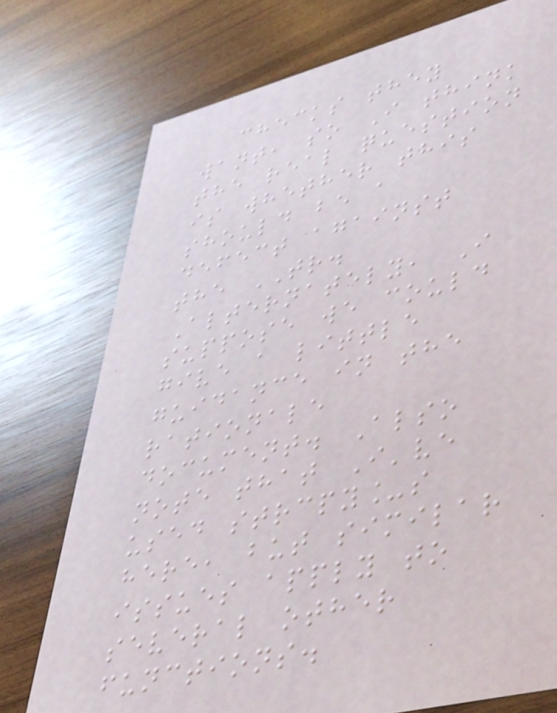checks they
want, so I think
the real question
is whether this
should be a
defect against
the TR.
Alternately, I
suppose we could
give a little
guidance in the
rationale
document. Also
note that I've
used strcpy_s
here, but similar
issues apply to
several other
functions.
